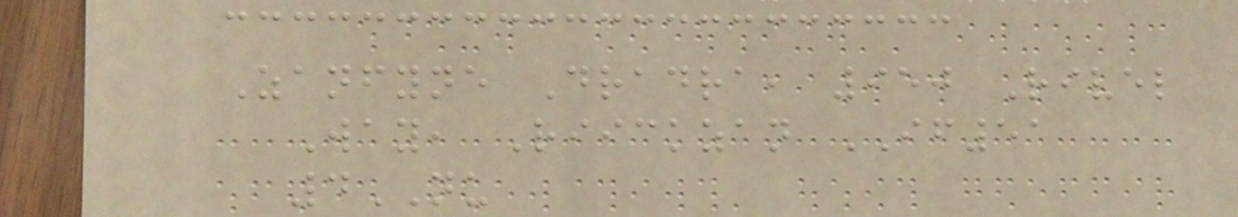Zanfyne Dradra, 950 Rivel
Way, Riickzan IF51
4NU
